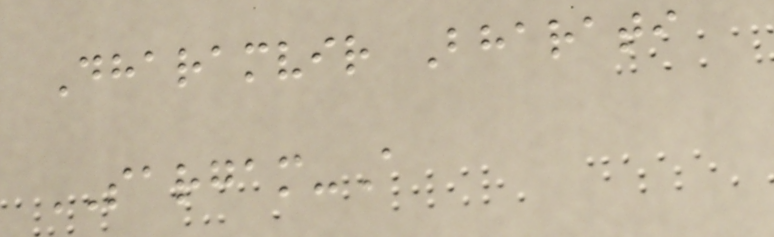Dharamvir Bharati
SARGAM-A
